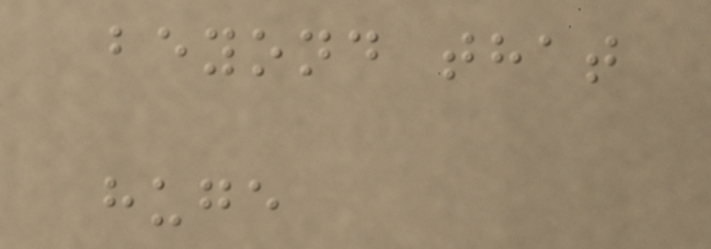beyond that
huge
